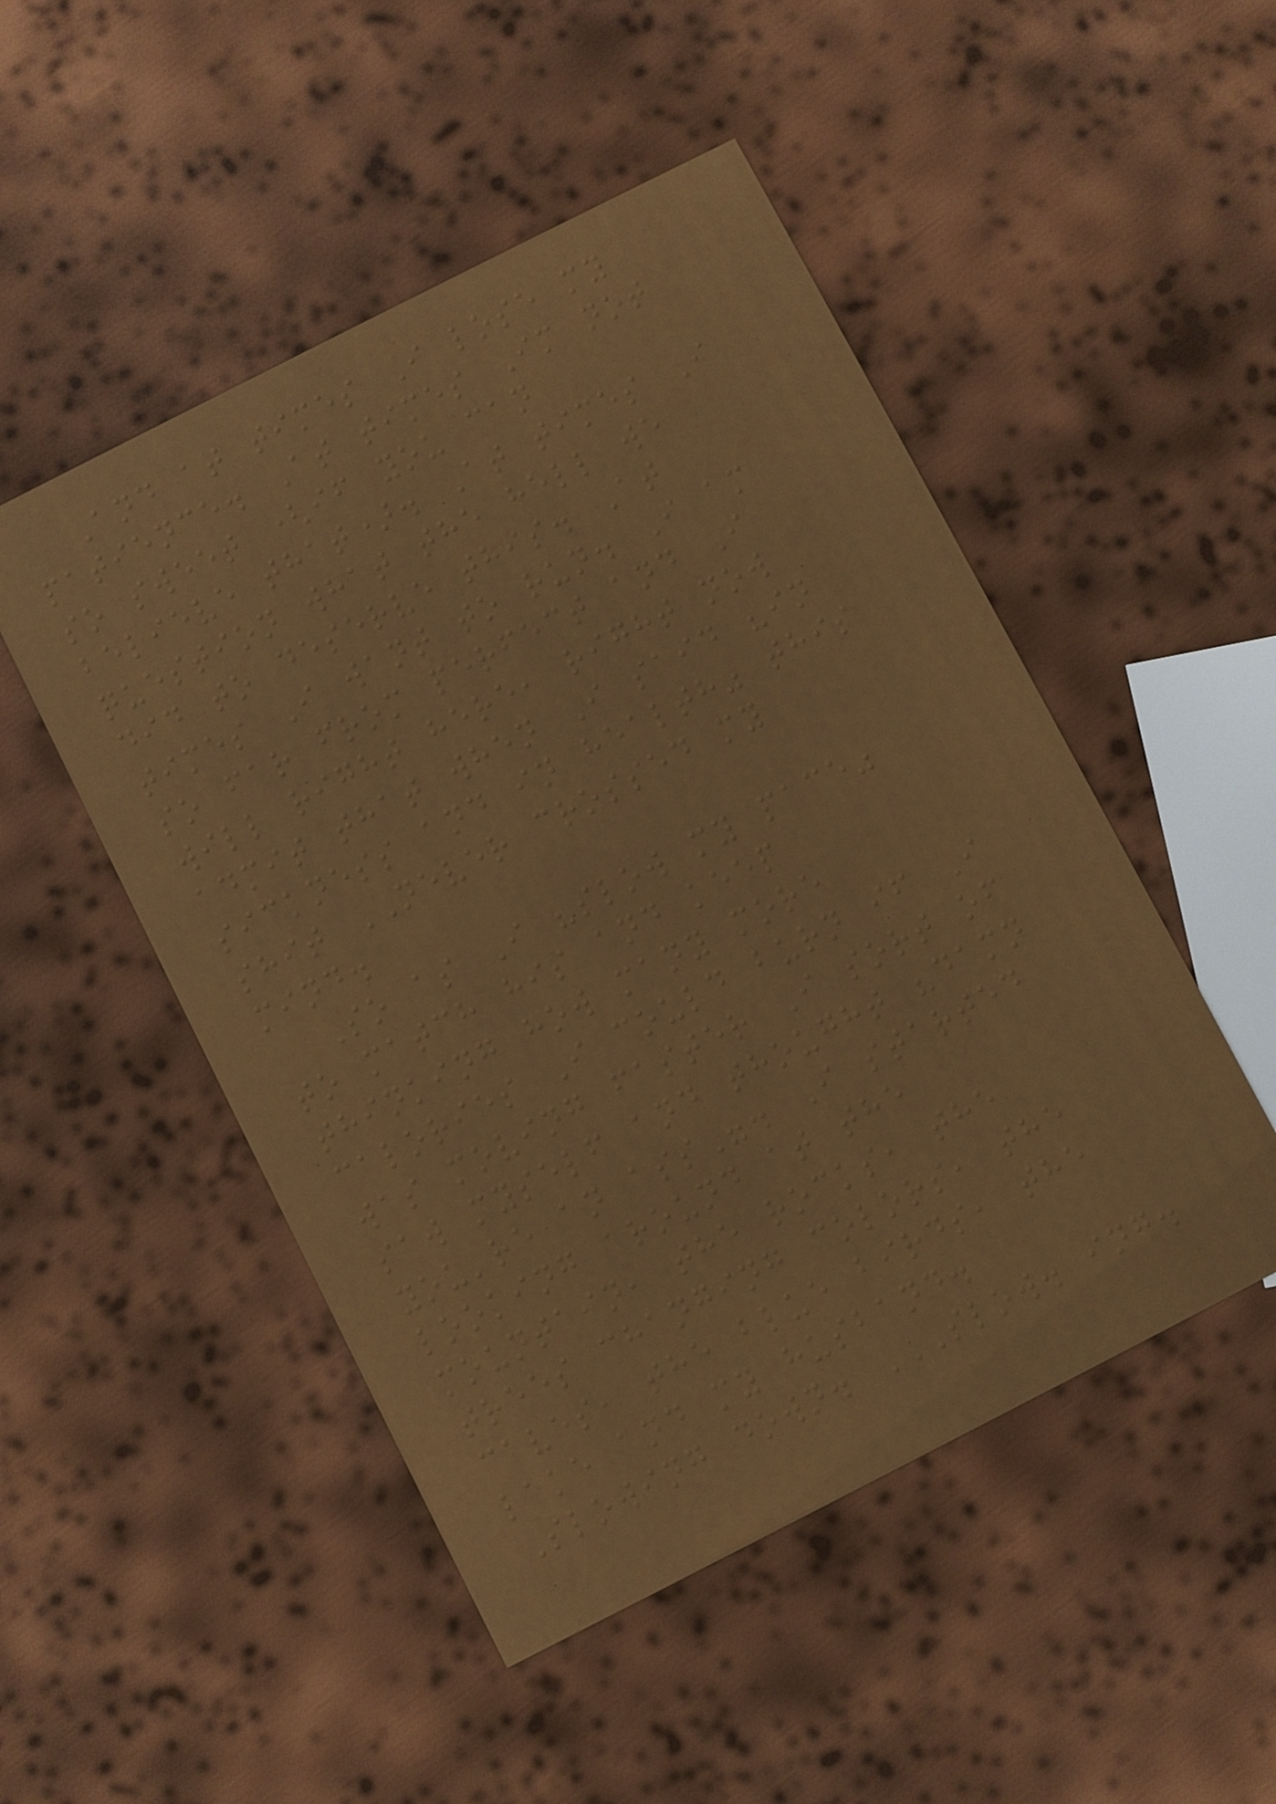And at times I lose my
patience. At times Im not
so sweet (if you can
believe that). At times I
question what the hell we
did to deserve this. At
times I want to run. I am
so far from perfect and I
will right here, right now
admit that when I said "in
sickness and in health" this
shit NEVER crossed my
mind.
So as I "slow my pace"
to match his and keep
thinking how many more
calories I could burn if I
was moving faster I sort of
saw myself and thought "damn
you're an ass". I started
looking around at the
mountain, the rocks, the
trees changing colors, the
caves, the blue birds, the
lake and my husband.
Slowing down. SLOW. ING.
